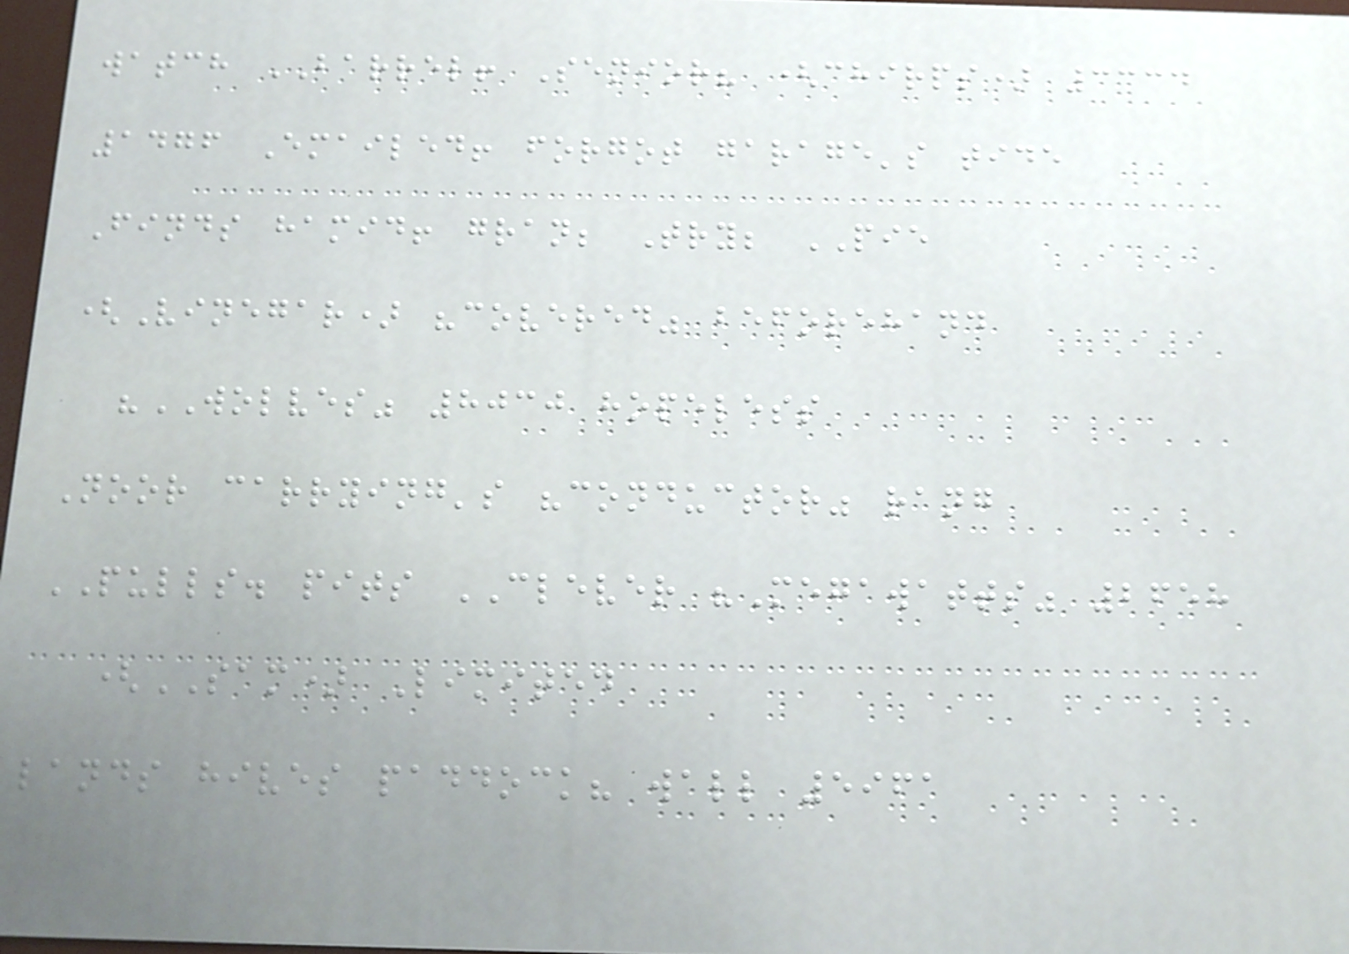watch BARREL! Senior? (chirps) 3334
1476 Emailed! forgot garage's tide
Finds hamid! gran; Try; PIE
(Vinegar) "covered" beforehand
"WOLVES" 8030 hopeless
Noor carrying's "conductor" rang
PULLS. pits CLEVER "Megawatts" 2658
(SAM) Limited
lands hives paddock? wall 5961
